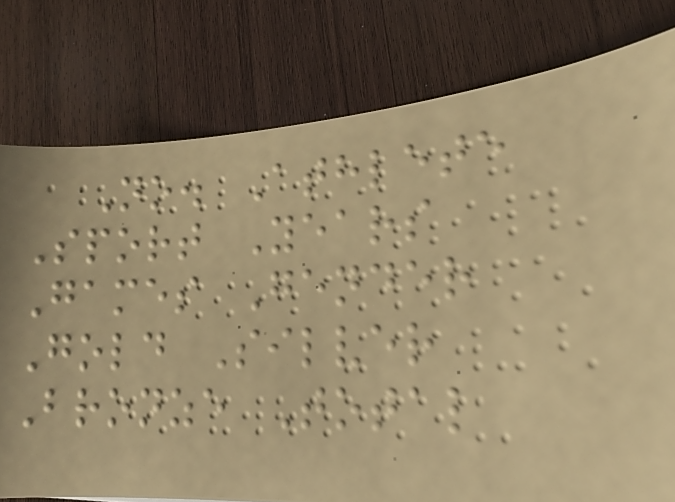No. Athlete
Sport Years
Games Gender
Gold Silver
Bronze Total
